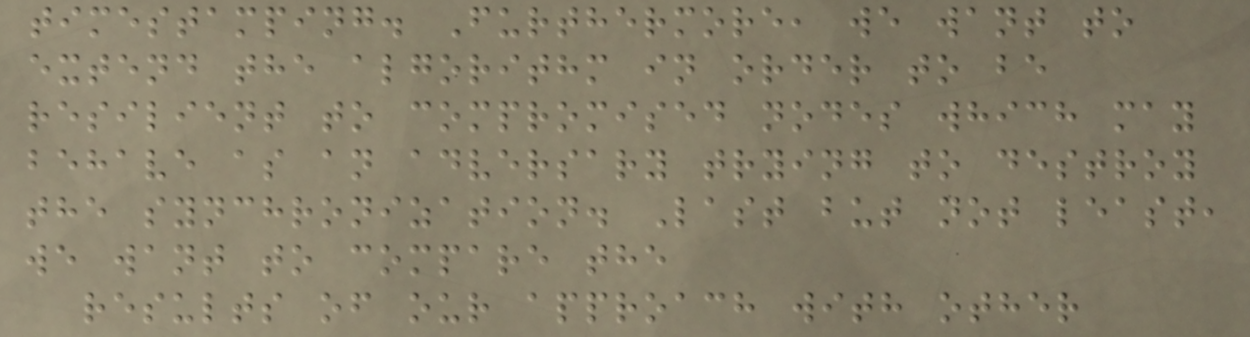timestamping. Furthermore, we want to
extend the algorithm in order to be
resilient to compromised nodes which may
behave as an adversary trying to destroy
the synchronization. Last but not least,
we want to compare the
results of our approach with other
